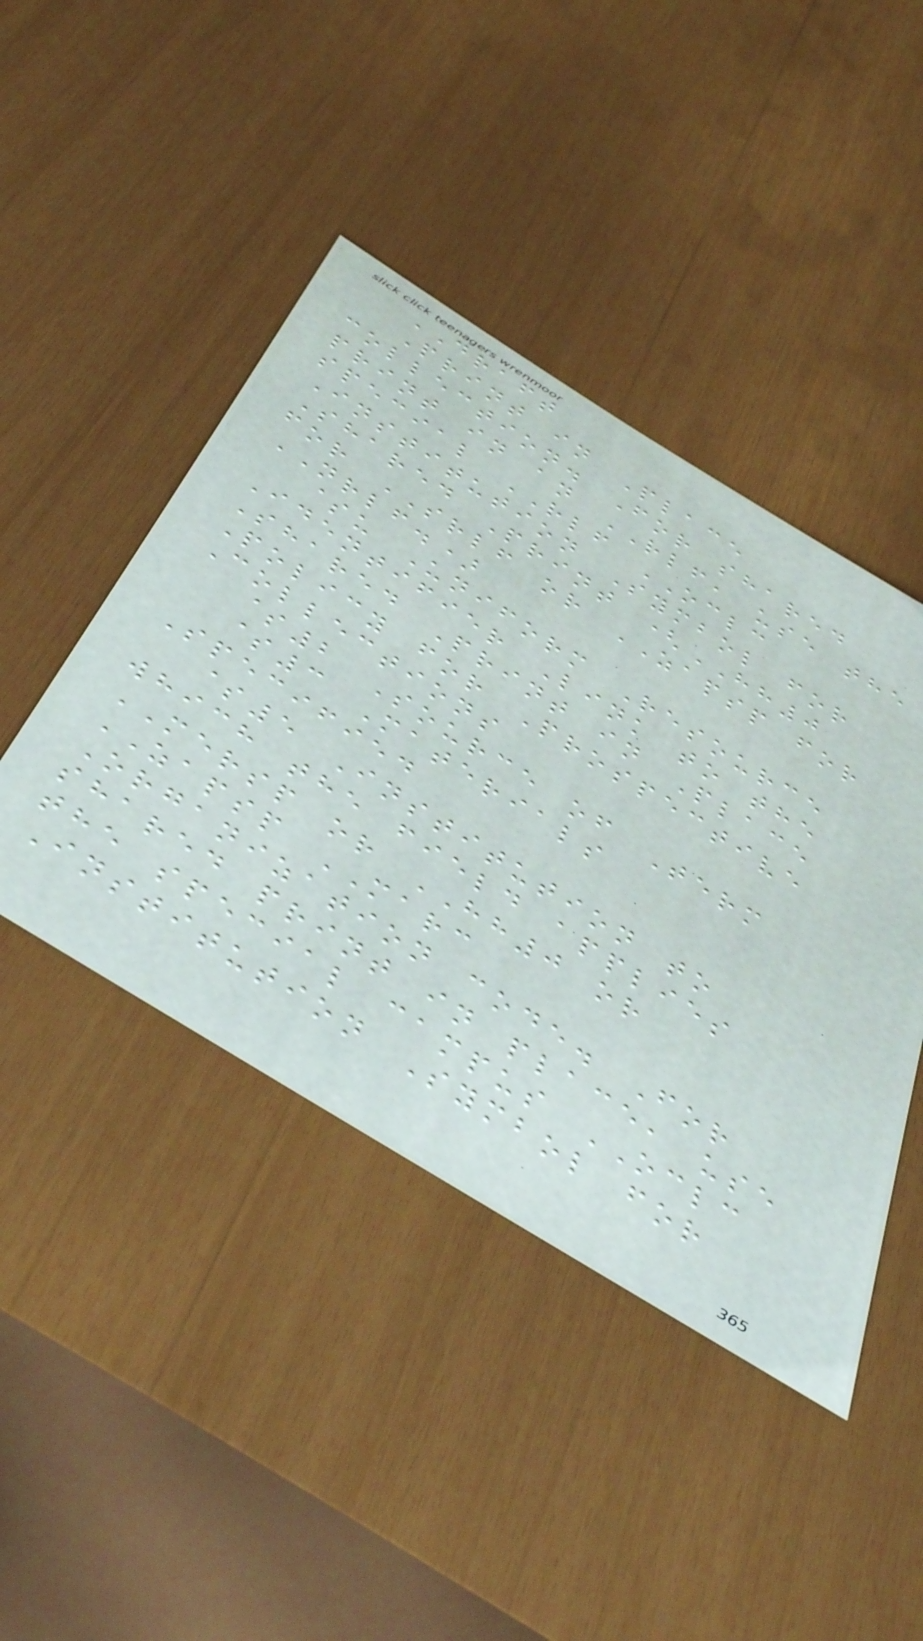DRAFT
Print in Place
collection. For shared
print in an RLF, use the
special RLF OCLC
Institution Symbol for
Shared Print (HH0
for SRLF or ZAPSP for
NRLF.)
$u Uniform Resource
Identifier Link to the
Shared Print in Place
Policy for Prospective
Collections
$2 Source of Term
$3 Materials
Specified
$5 Institution to
which the field applies
MERSP or HH0 or
ZAPSP MARC
Organization code. For
shared print in place, use
the special campus OCLC
Institution Symbol for
